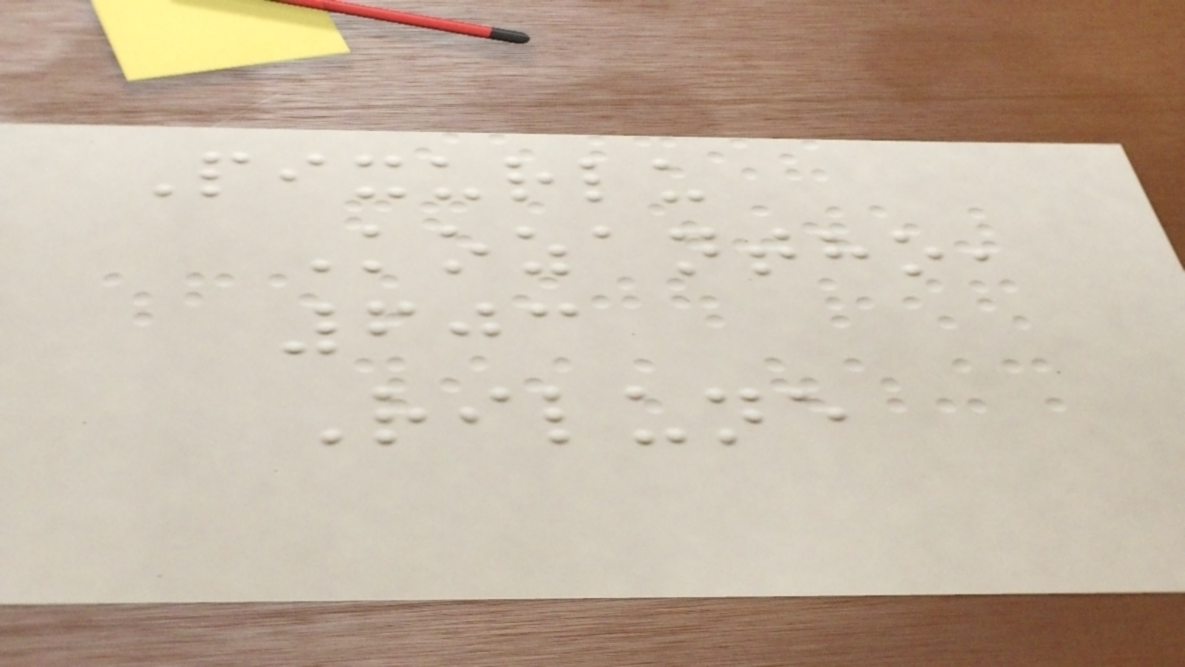Pixurlu
Kozantho,
603
Rilune
